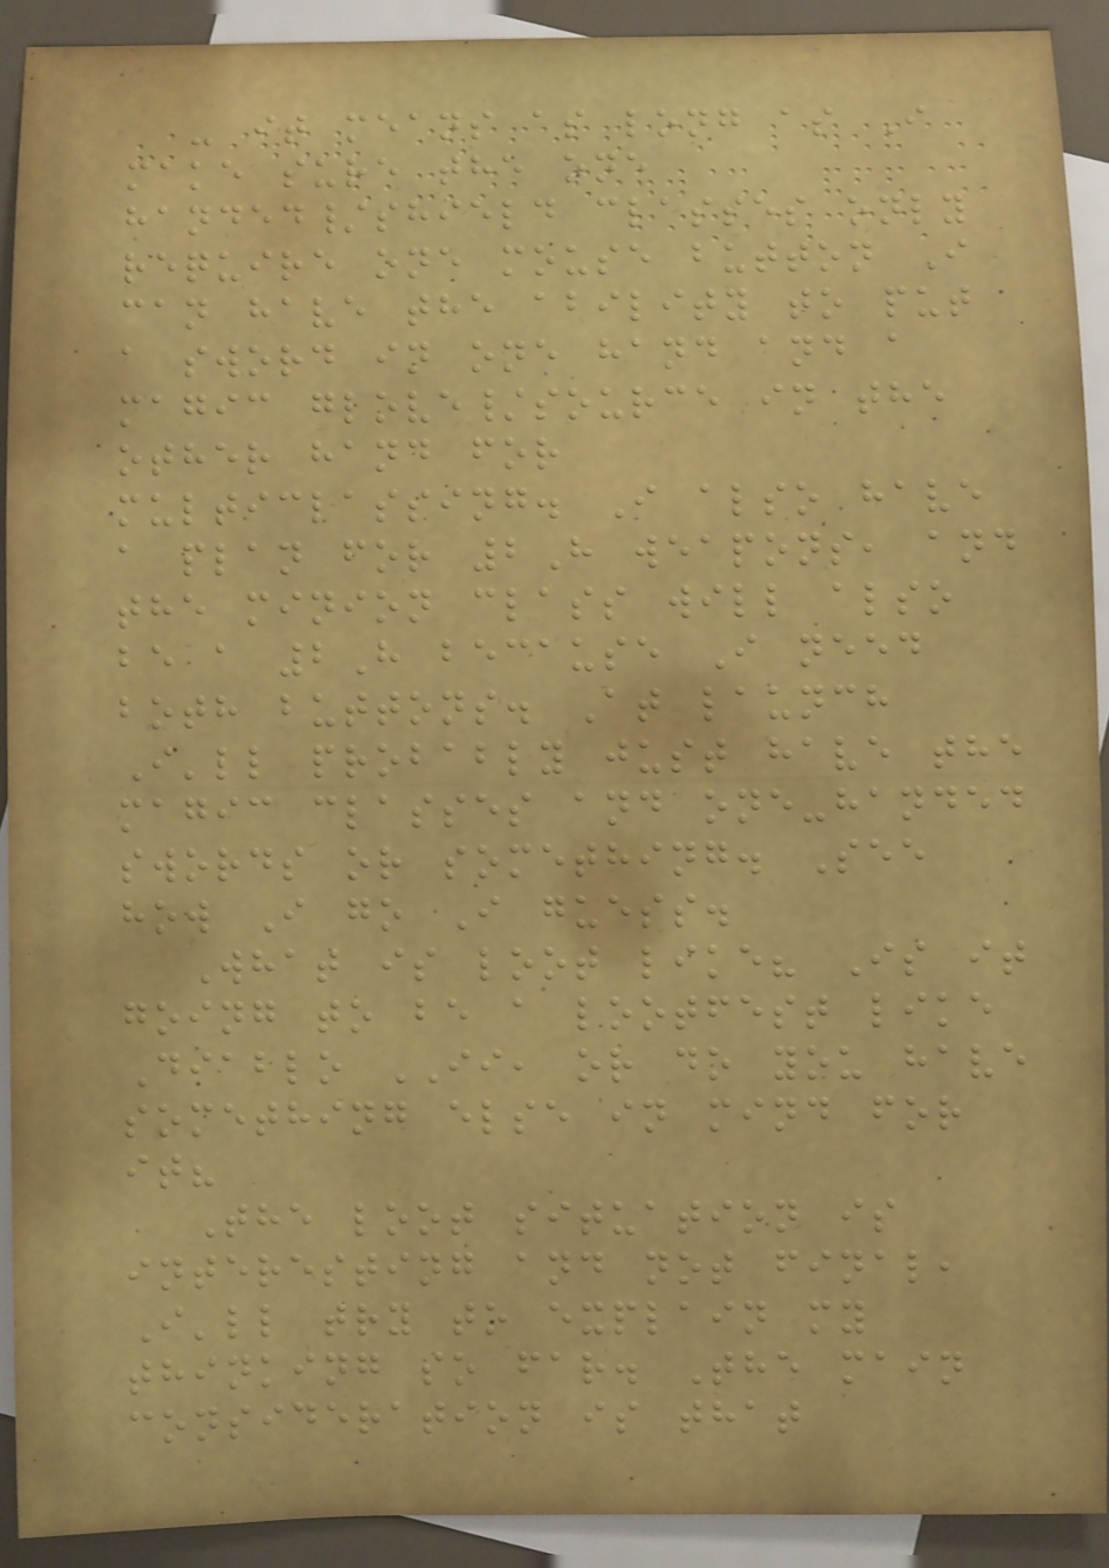- it means as long as I
make sure the one
handed/shield classes only
require one mouse button I
can have the ability to put
a sword in one hand and a
magic glove/source in the
other hand for
multiclassing. I also have
a plan for 2H weapons, and
the minion class will also
be a 2H because I need
both buttons. At launch
I'll probably just have the
magic classes and one-handed
swords or something. See
how I go I guess.
What is loot like? Is it
going to be a lootfest like
Diablo II, or do you have
something else in mind for
it?
The loot situation is
interesting and not final,
I'll try to explain my
thinking so far. The main
consideration is that
